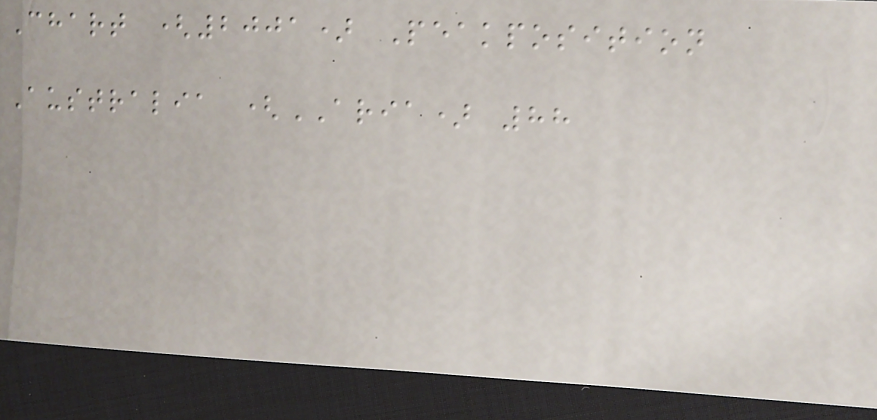Chart (2001) Peakposition
Australia (ARIA) 88
